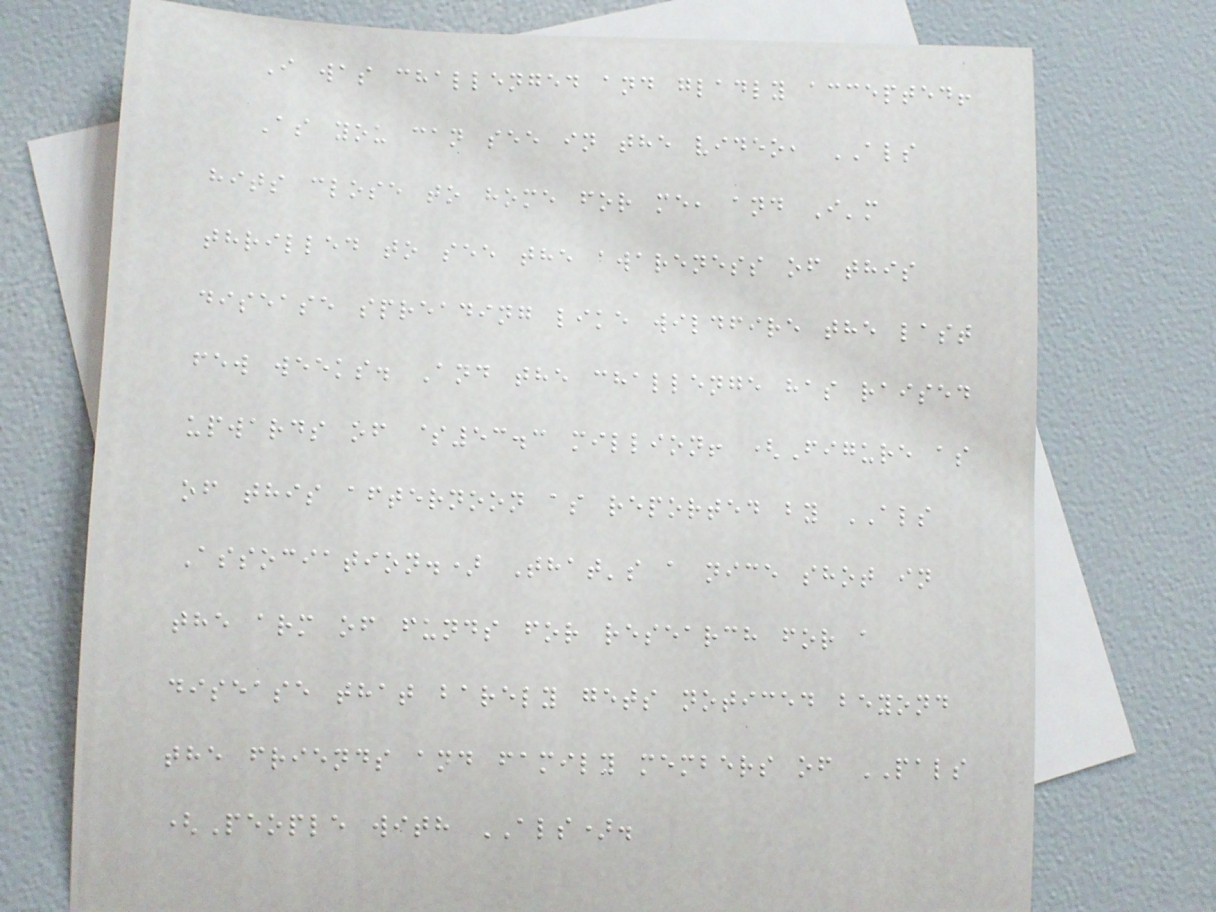I was challenged and gladly accepted!
As you can see in the video, ALS
hits close to home for me, and I'm
thrilled to see the awareness of this
disease spreading like wildfire the last
few weeks. And the challenge has raised
upwards of $53.3 million! (Figure as
of this afternoon as reported by ALS
Association.) That's a nice shot in
the arm of funds for research for a
disease that barely gets noticed beyond
the friends and family members of PALS
(People with ALS).
